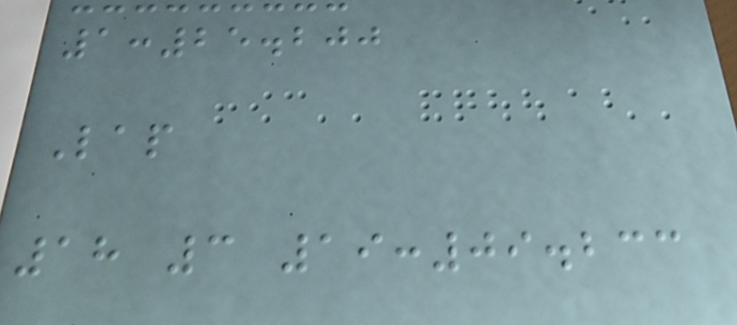1:25.200
Lap
18 3 19:09.233
